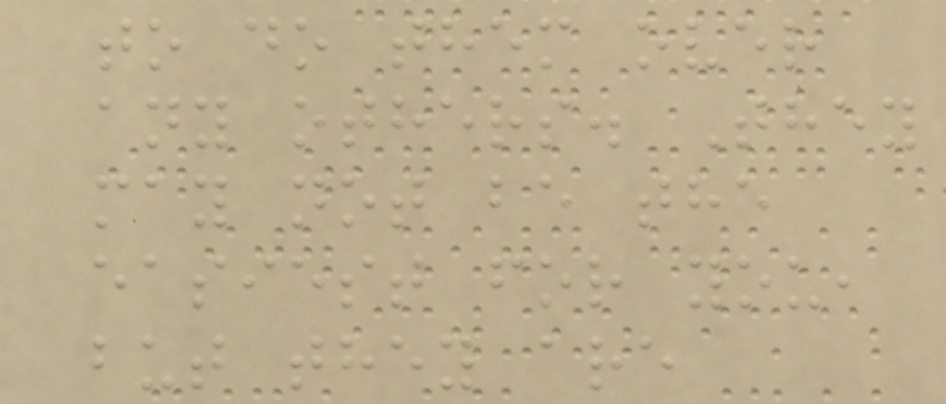to do them over
any others. They
may not be the
easiest for you,
but they are
